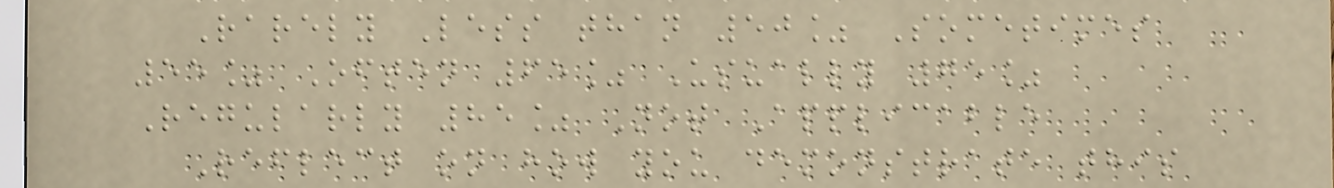Rarely Less than 50% Sometimes
55% Often 65% Usually 75%
Regularly 85% Not Applicable
Reflect on how you demonstrate this
